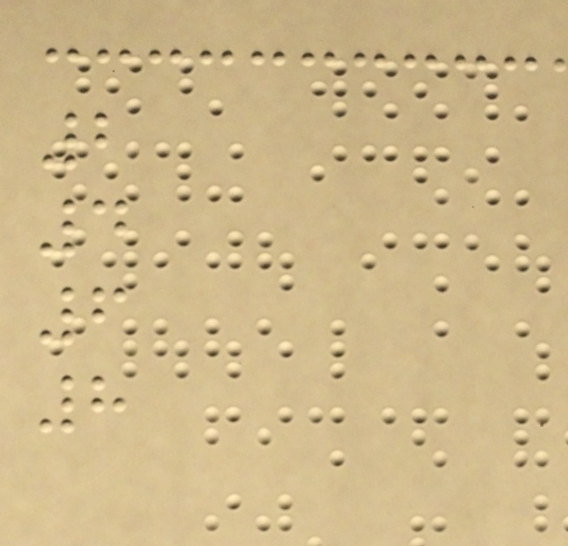2
4
6
8
